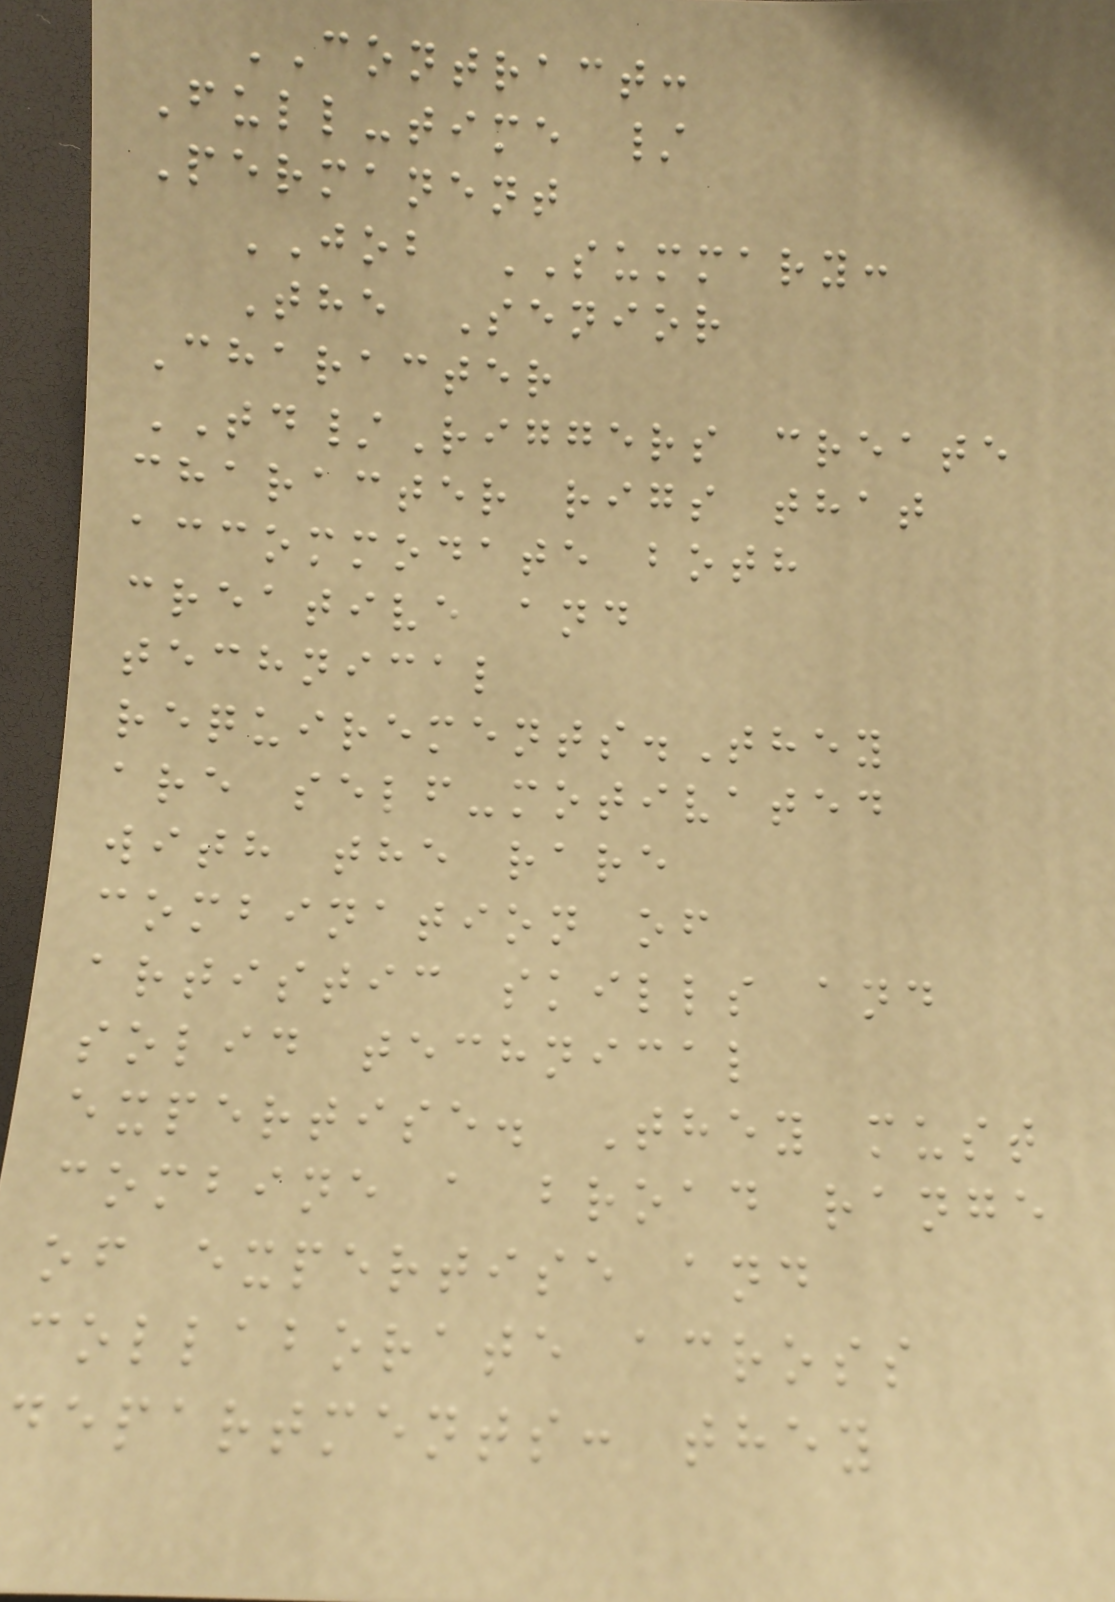CONTRACT:
Full-time /
Permanent
JOB SUMMARY:
The Senior
Character
TD/Riggers create
character rigs that
accommodate both
creative and
technical
requirements.They
are self-motivated
with the rare
combination of
artistic skills and
solid technical
expertise. They must
combine a broad range
of expertise and
collaborate across
departments: they
